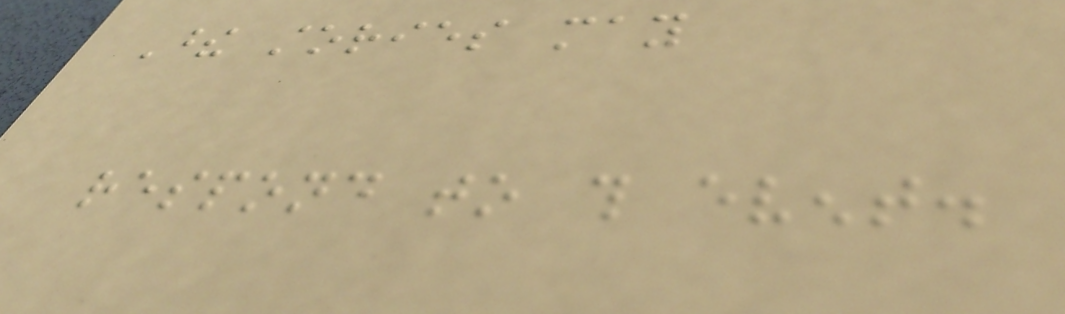These stories may
respond to this event.
